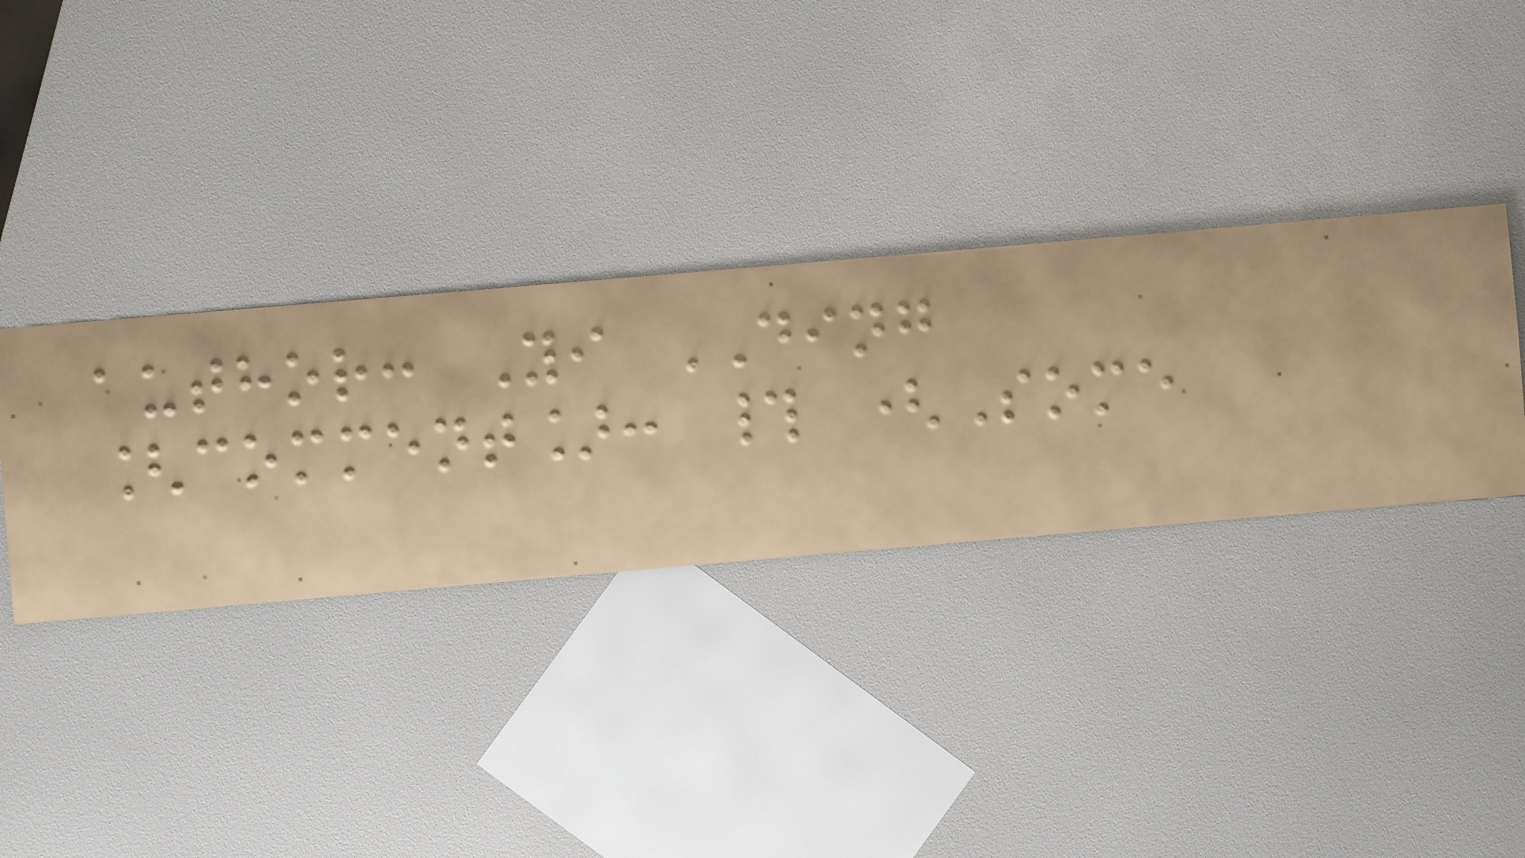author: Yi DING
[comment]: # (Some
